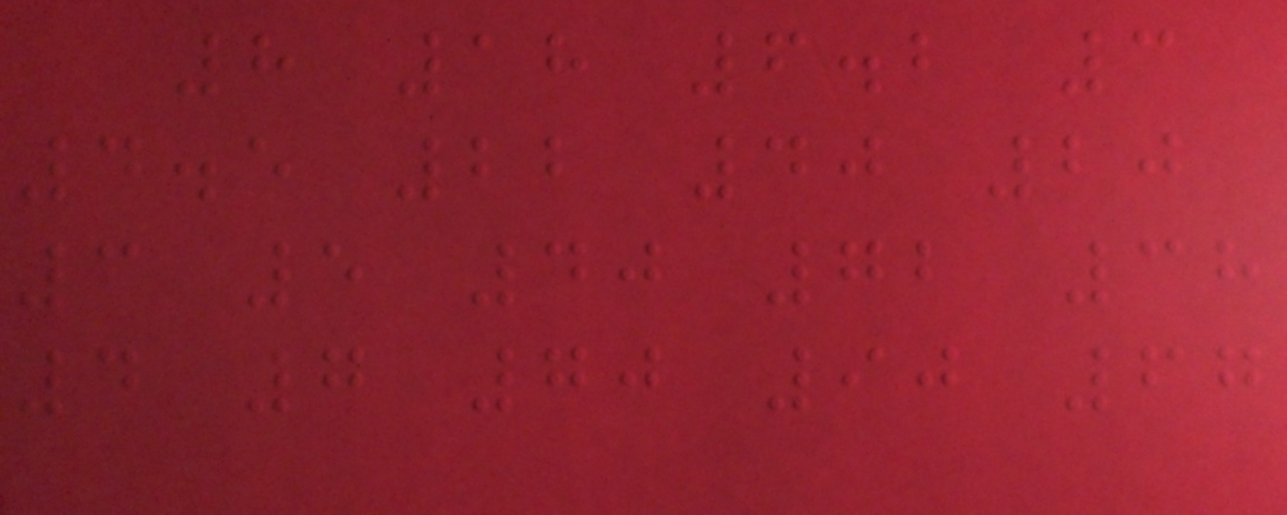8 18 6.2 3
4.5 22 40 20
3 5 40 72 38
4 7 70 90 67
